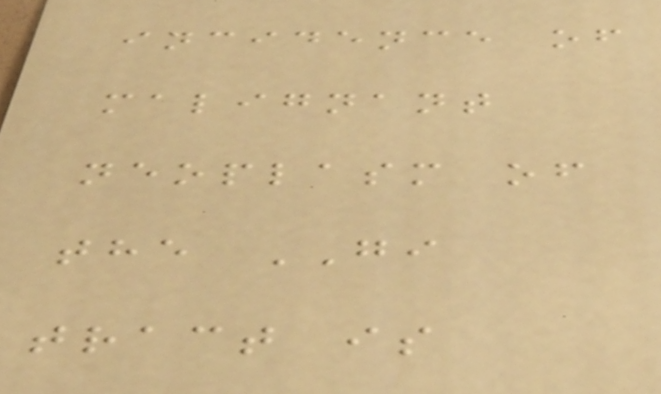incidence of
malignant
neoplasm of
the GI
tract is
